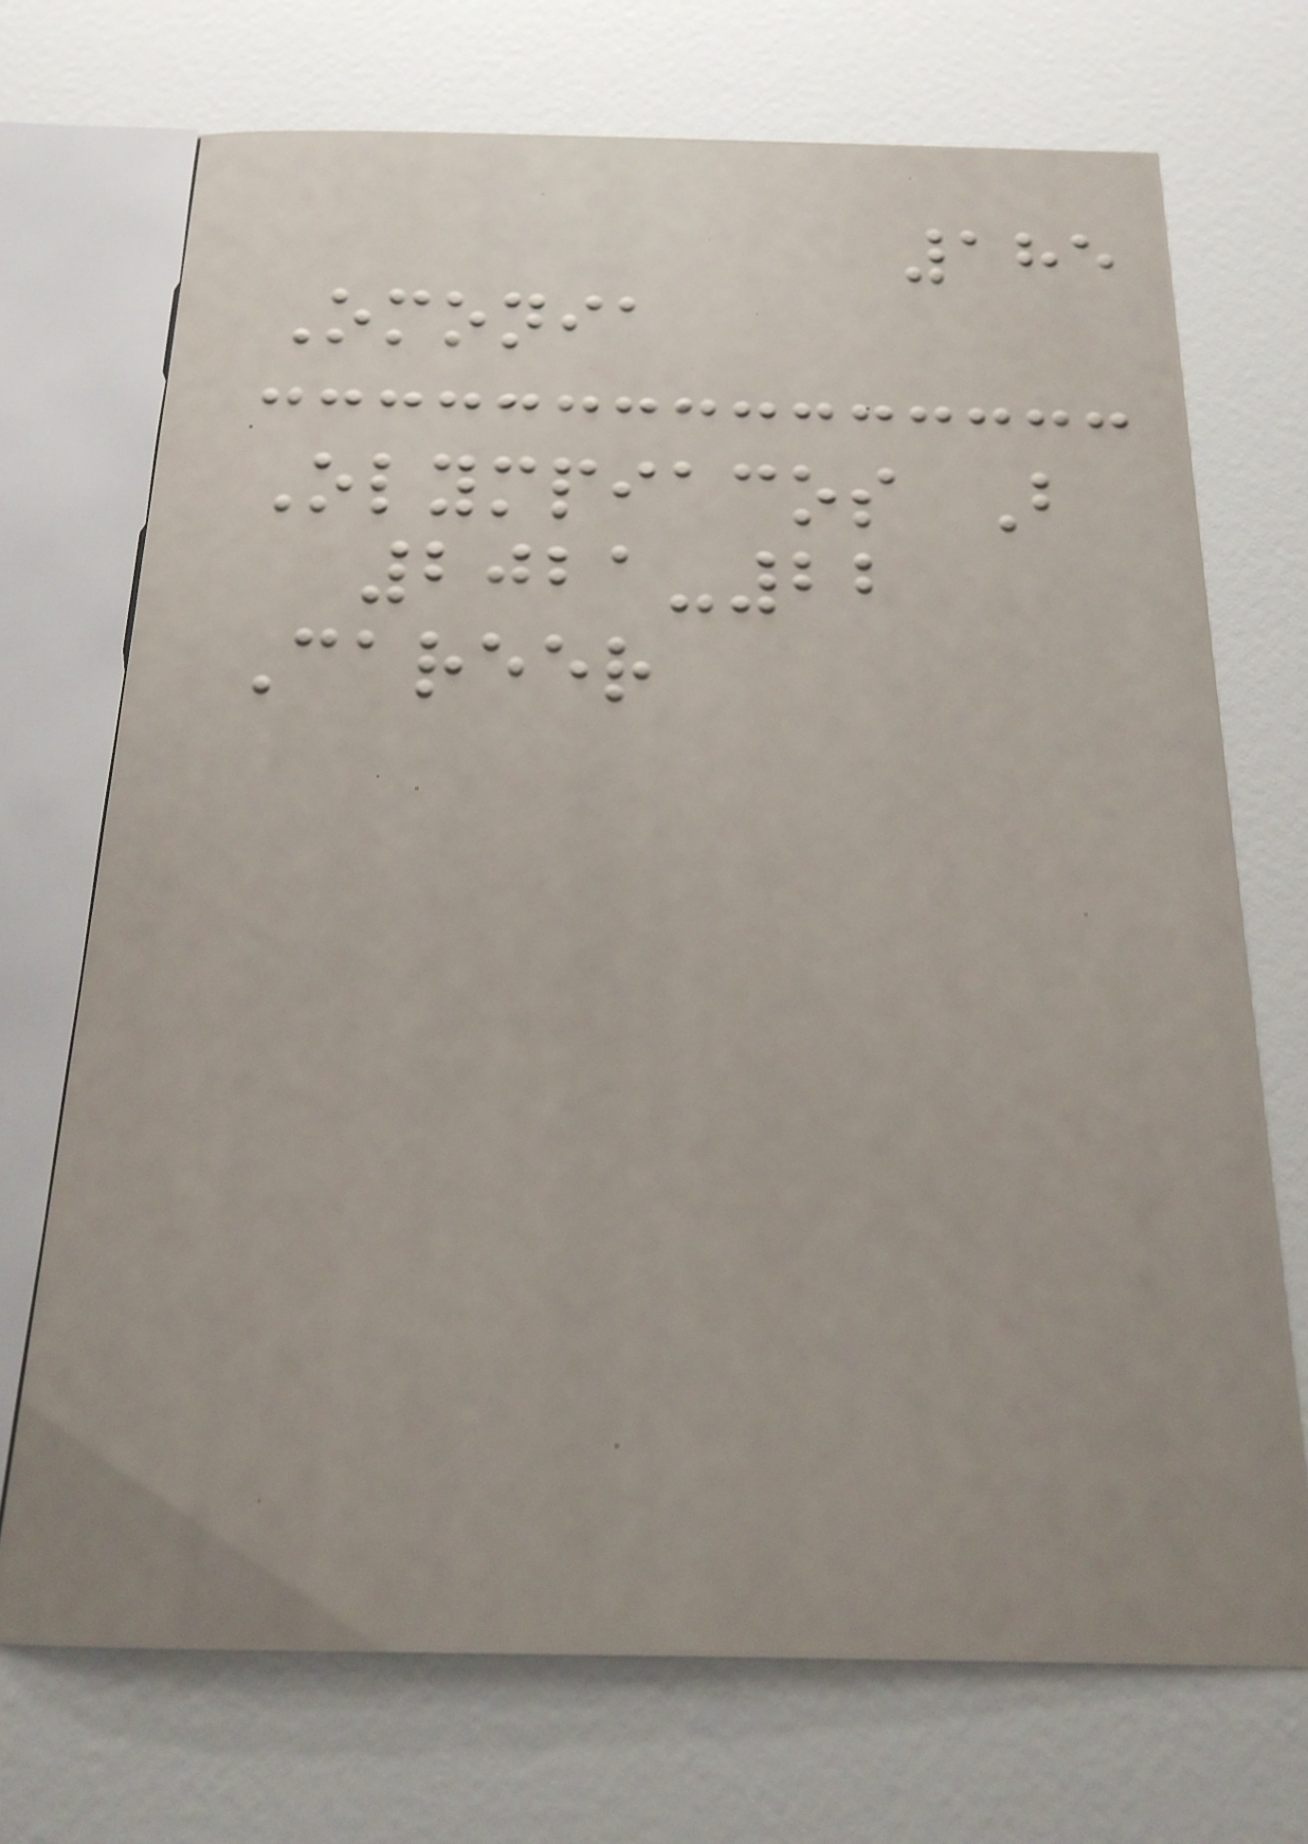185
Omonia
Olympiacos B
2021-22
Career
